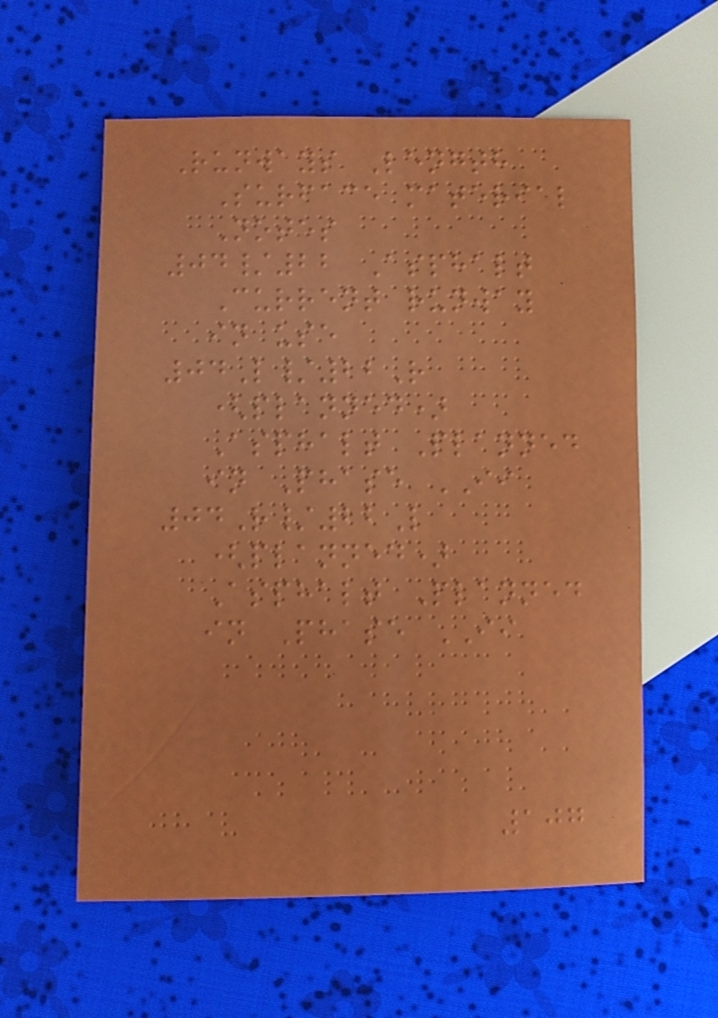Runways Length
Surface material
Notes
04/22 Asphalt
Current runway
in use
04L/22R
(planned)
Asphalt Planned
in Phase II
04R/22L
(planned)
Asphalt Planned
in Phase II
107
